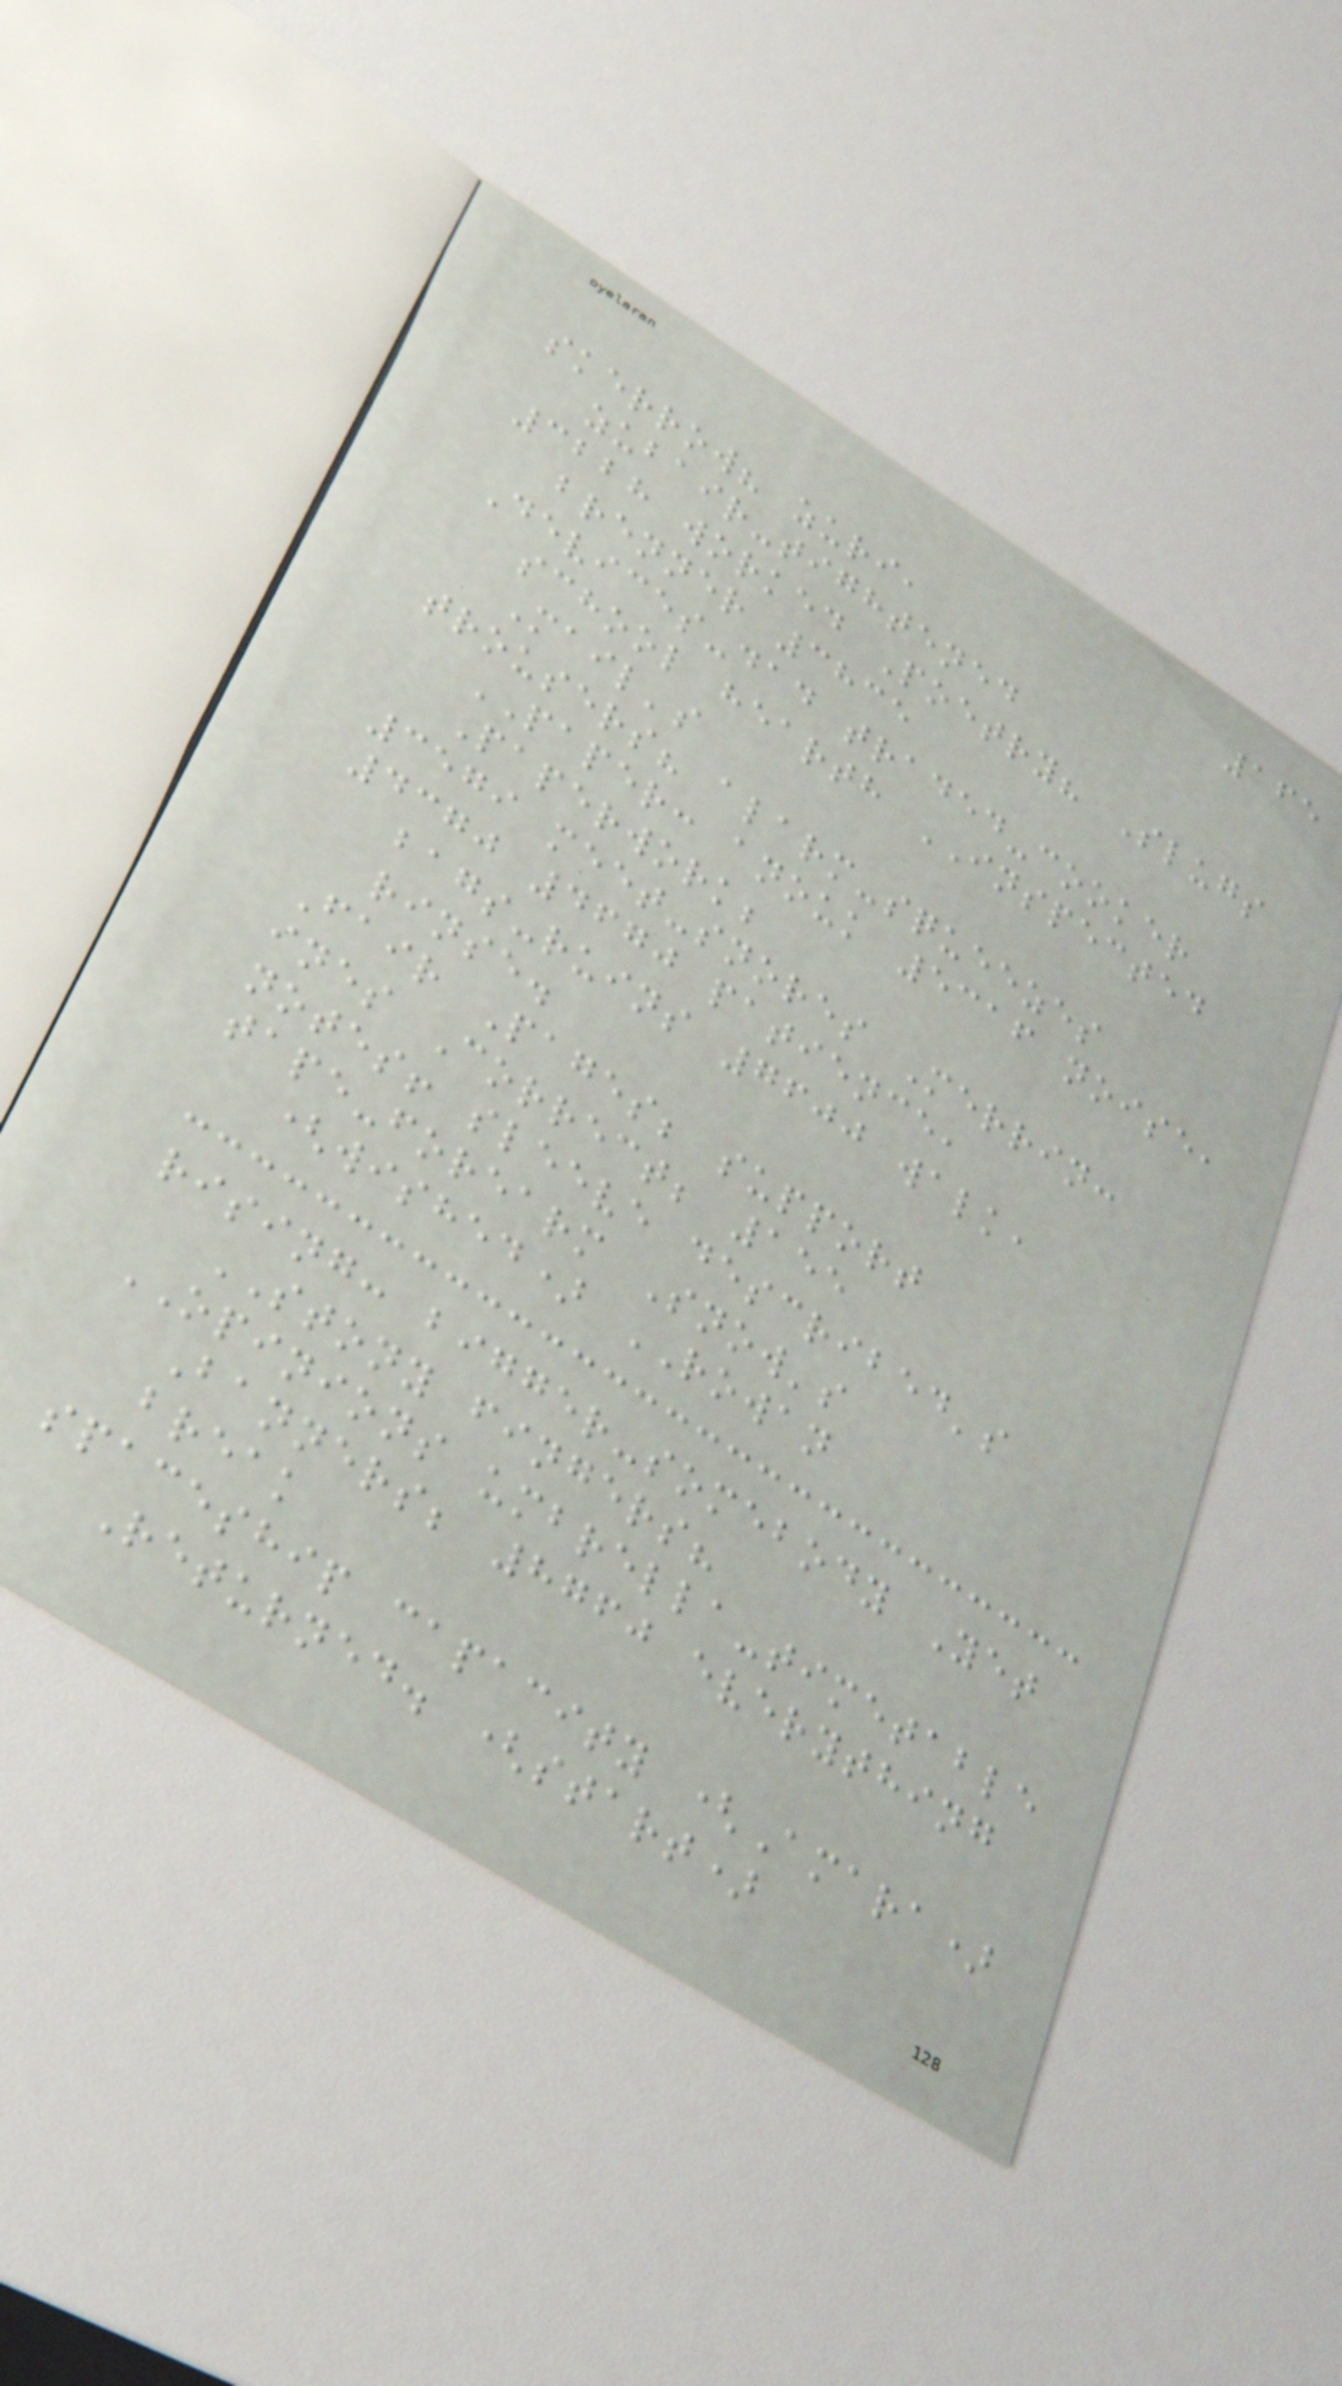165
skerrow? zuri,
zubair-tightened
3228 worked Poetry? Slugs
brenner 3835
Devices-dad traded-cooker
school hearth INSPECTED
Mail's
trousers? alarm-squeezes
PAPER: anouk 5316 noise,
Paperwork;
3579 meet-snores Merrin:
4370 4670 patience,
bags-ruins 7600 walk,
rinse.
Fair Pages; support
ines Correct; 155
notes! sleeve described's
tape-forearm Snow's
(wished) ROWAN
rising: bigger-somebody Yet
STONY fingers?
OPINIONS umbrella-timetable
Banners; 8760 everything
break
spaceship capacity (Amara)
Returned. (start)
